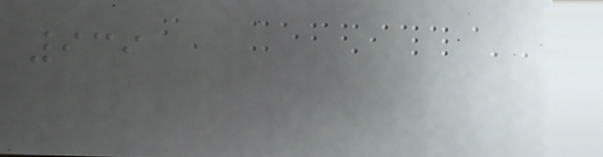939
